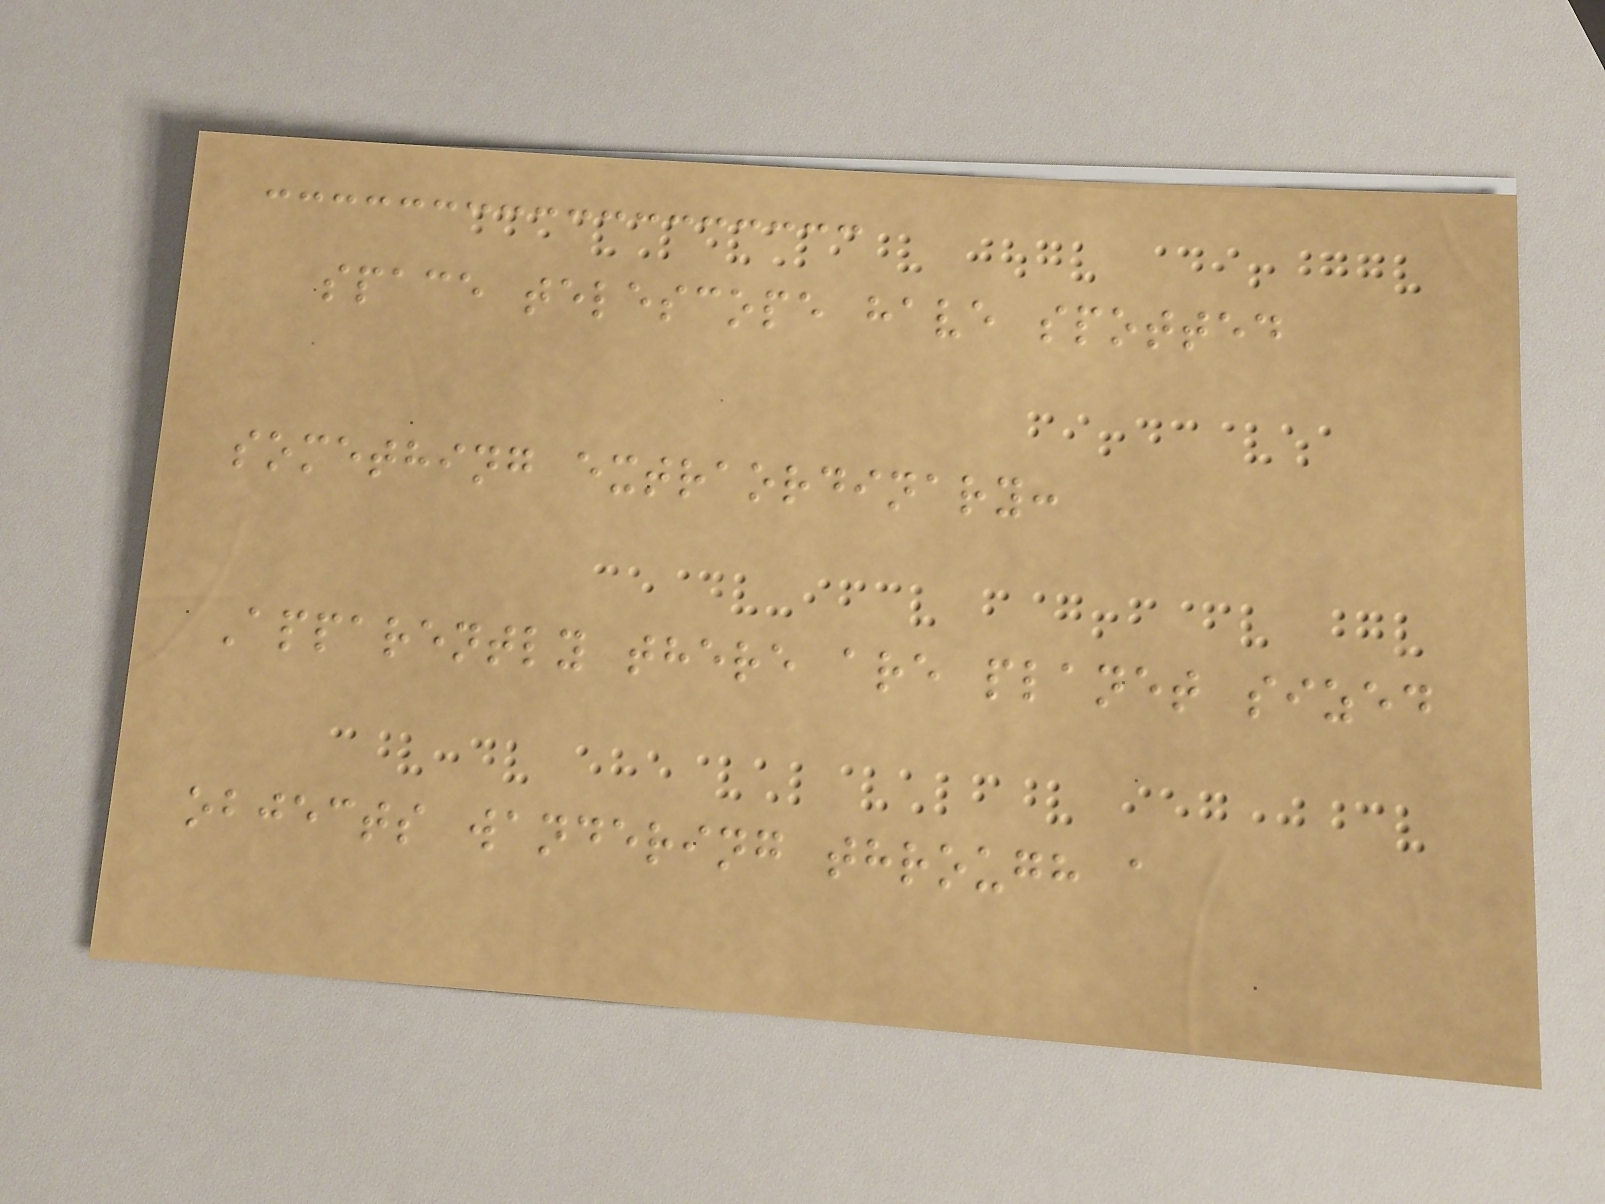space telescope have spotted
something extraordinary:
Apparently there are planet sized
objects wandering through a
